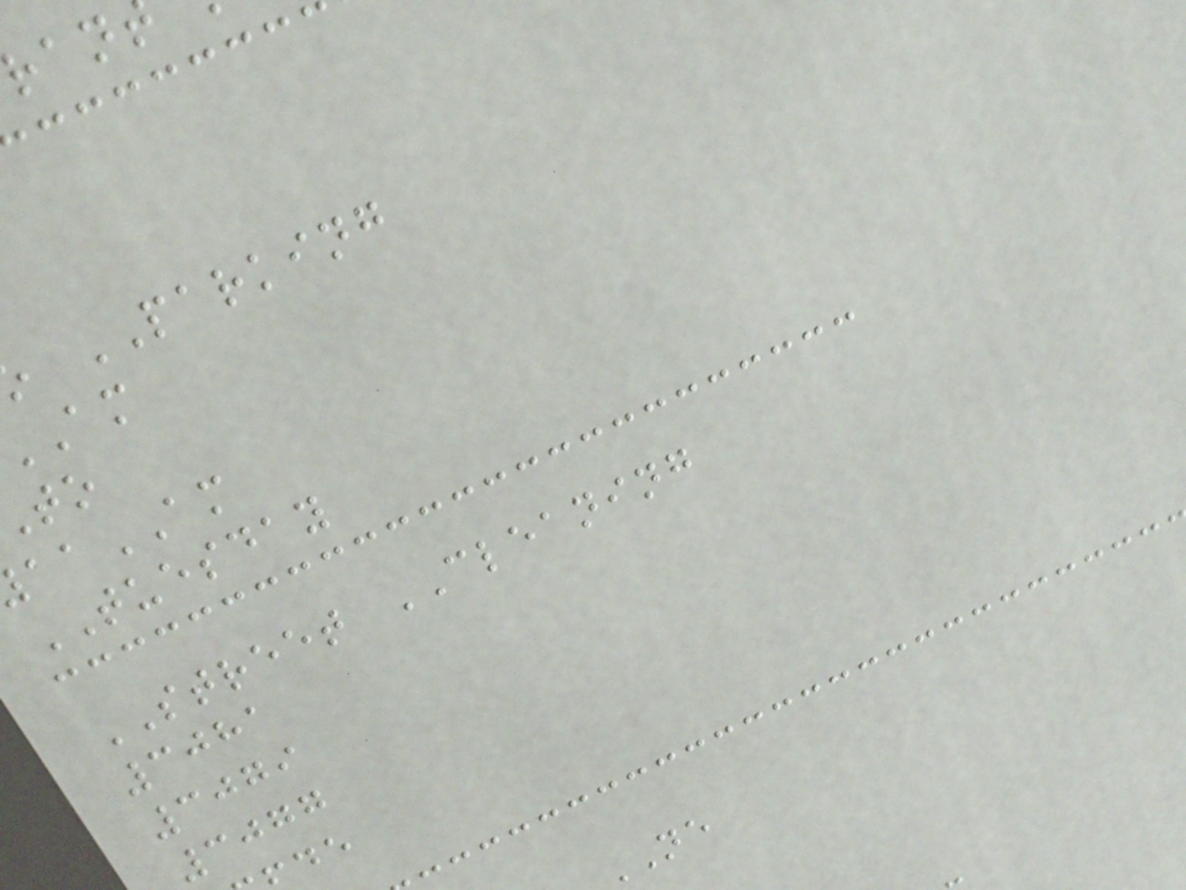PARKING
AM
TUESDAY
STREET CLEANING
3081
3079
3077
NE
